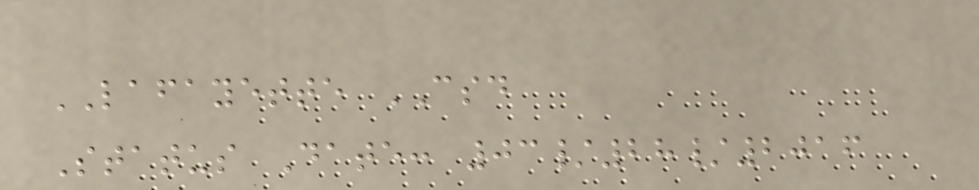LAFAYETTE CSD
Status Date: 03/28/2016
